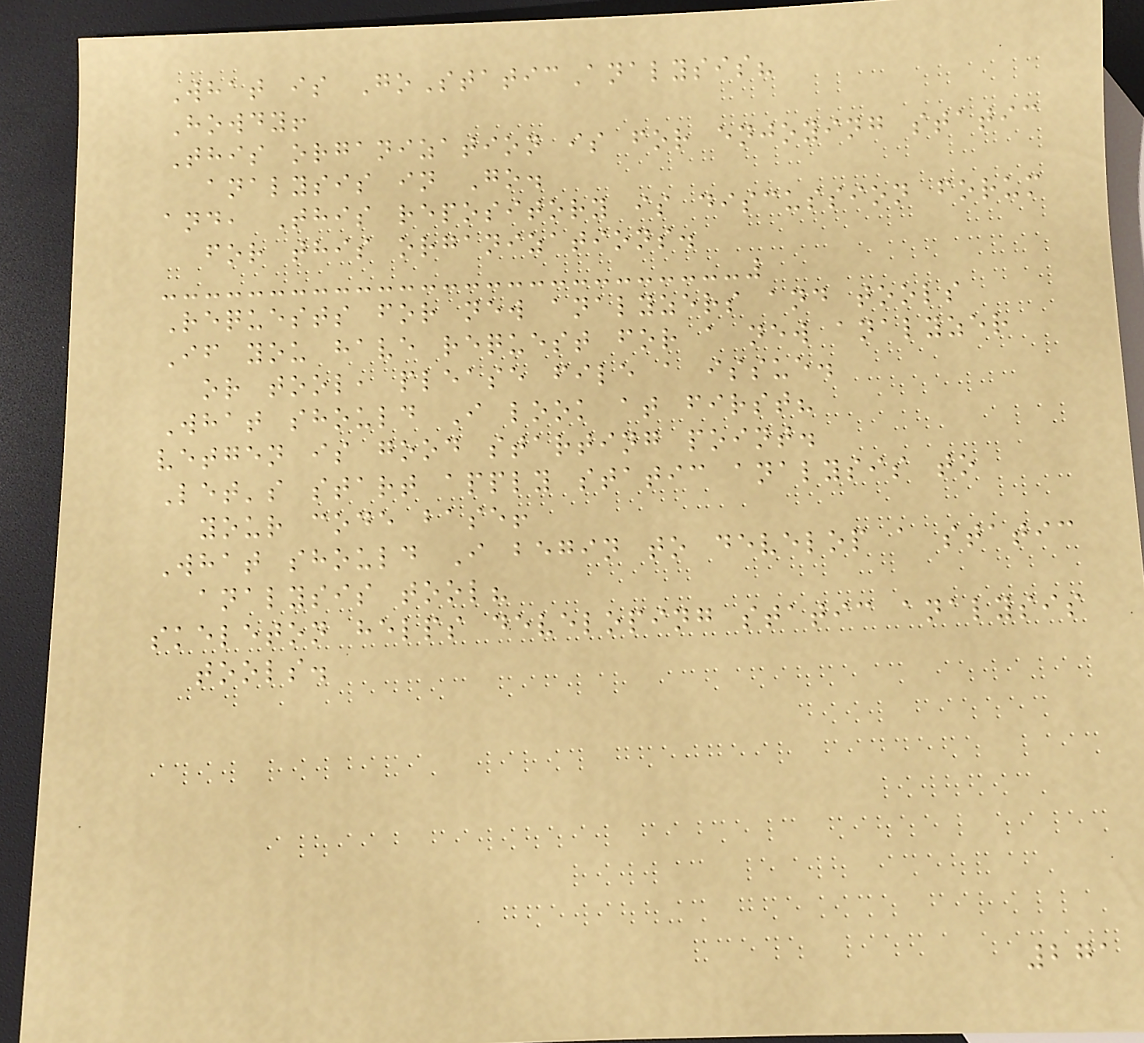What is GoStaticAnalysis?
Howdy!
This organization is for enjoying static
analysis in Go.
and, This repository is discussion forum
for this organizations.
Requests for new analyzers and tools
If you have request for a new analyzer
or tool, please file a issue.
What should I look at first?
vetgen is good starting point.
Let's start apply static analysis to
your code base!
What should I begin to develop a static
analysis tool?
skeleton helps developing static analysis
tools.
271
